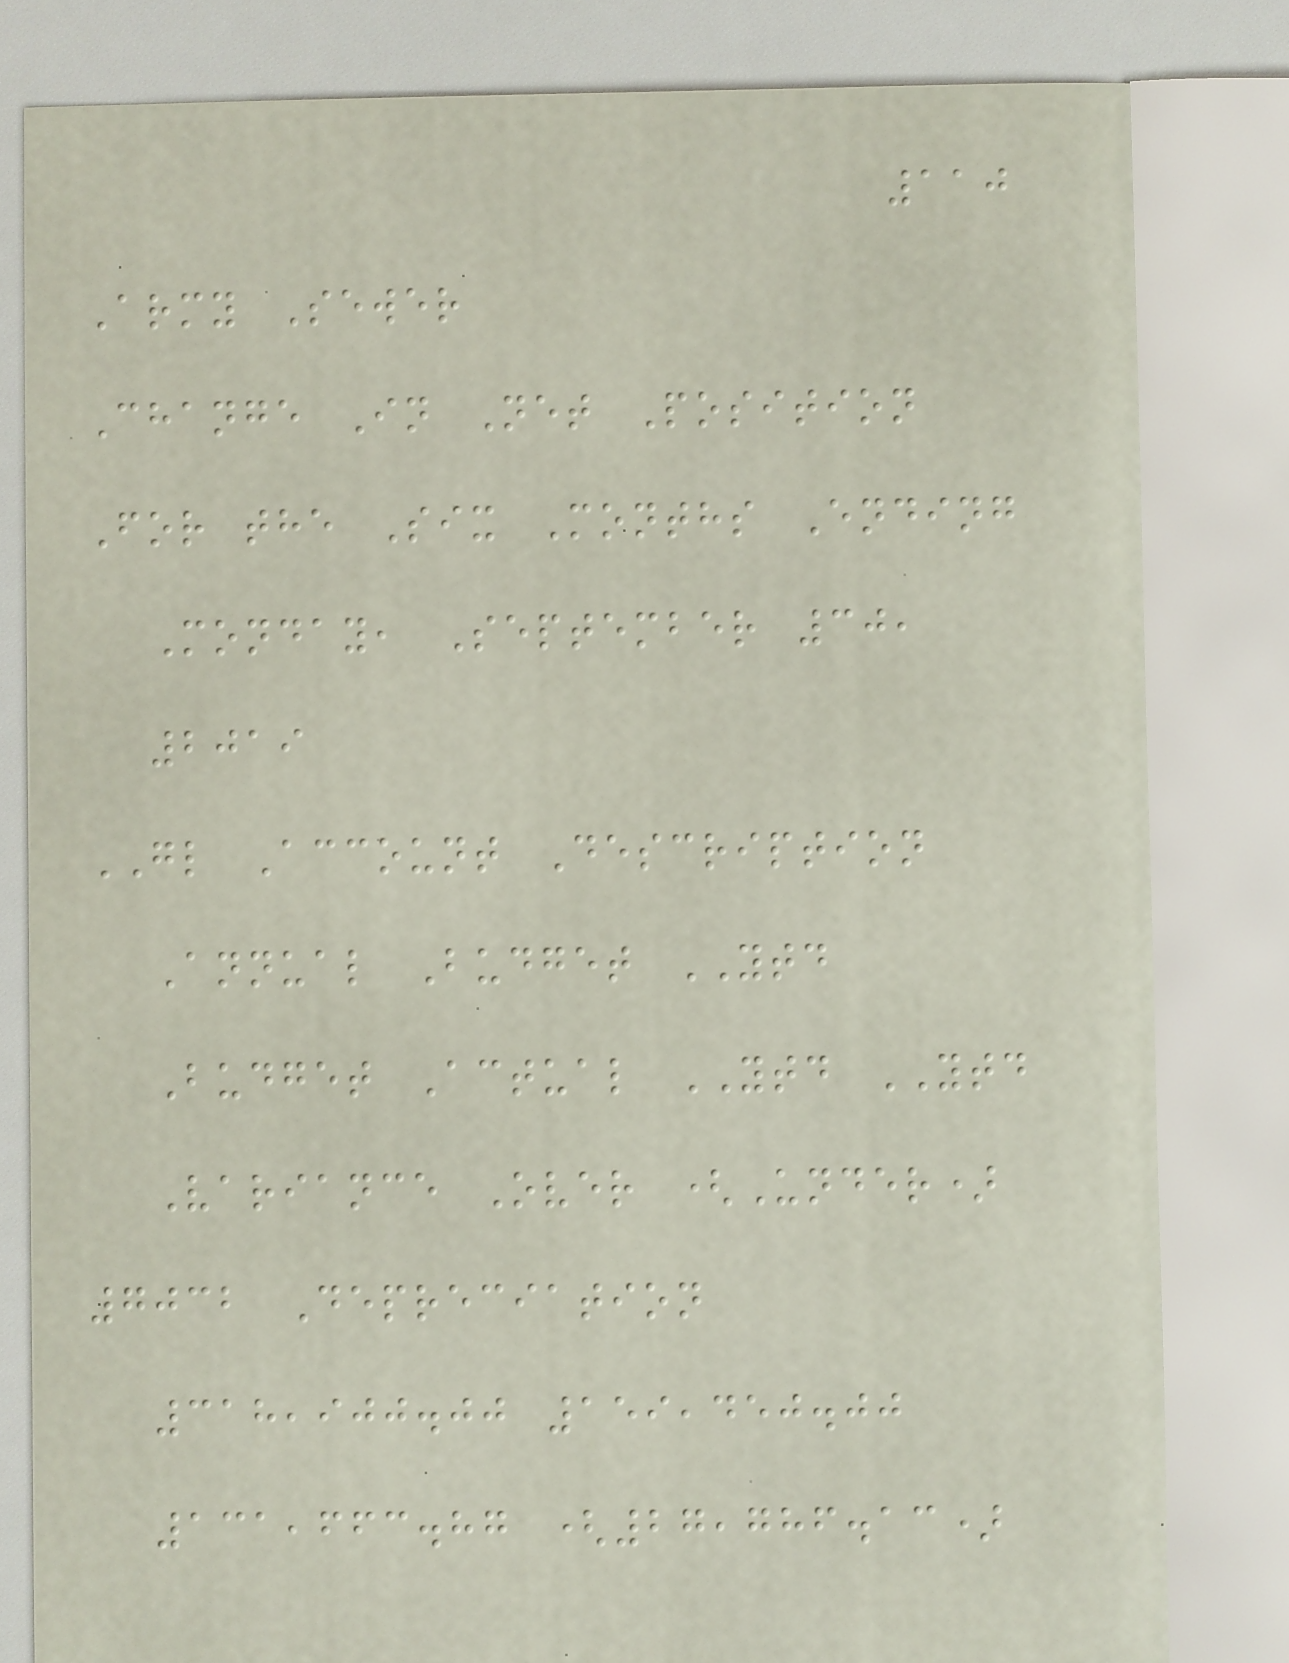110
Army Sewer
Change In Net Position
For the Six Months Ending
Monday, September 30,
2019
GL Account Description
Annual Budget YTD
Budget Actual YTD YTD
Variance Over (Under)
7032 Depreciation
318,900.00 159,450.00
131,663.87 (27,786.13)
